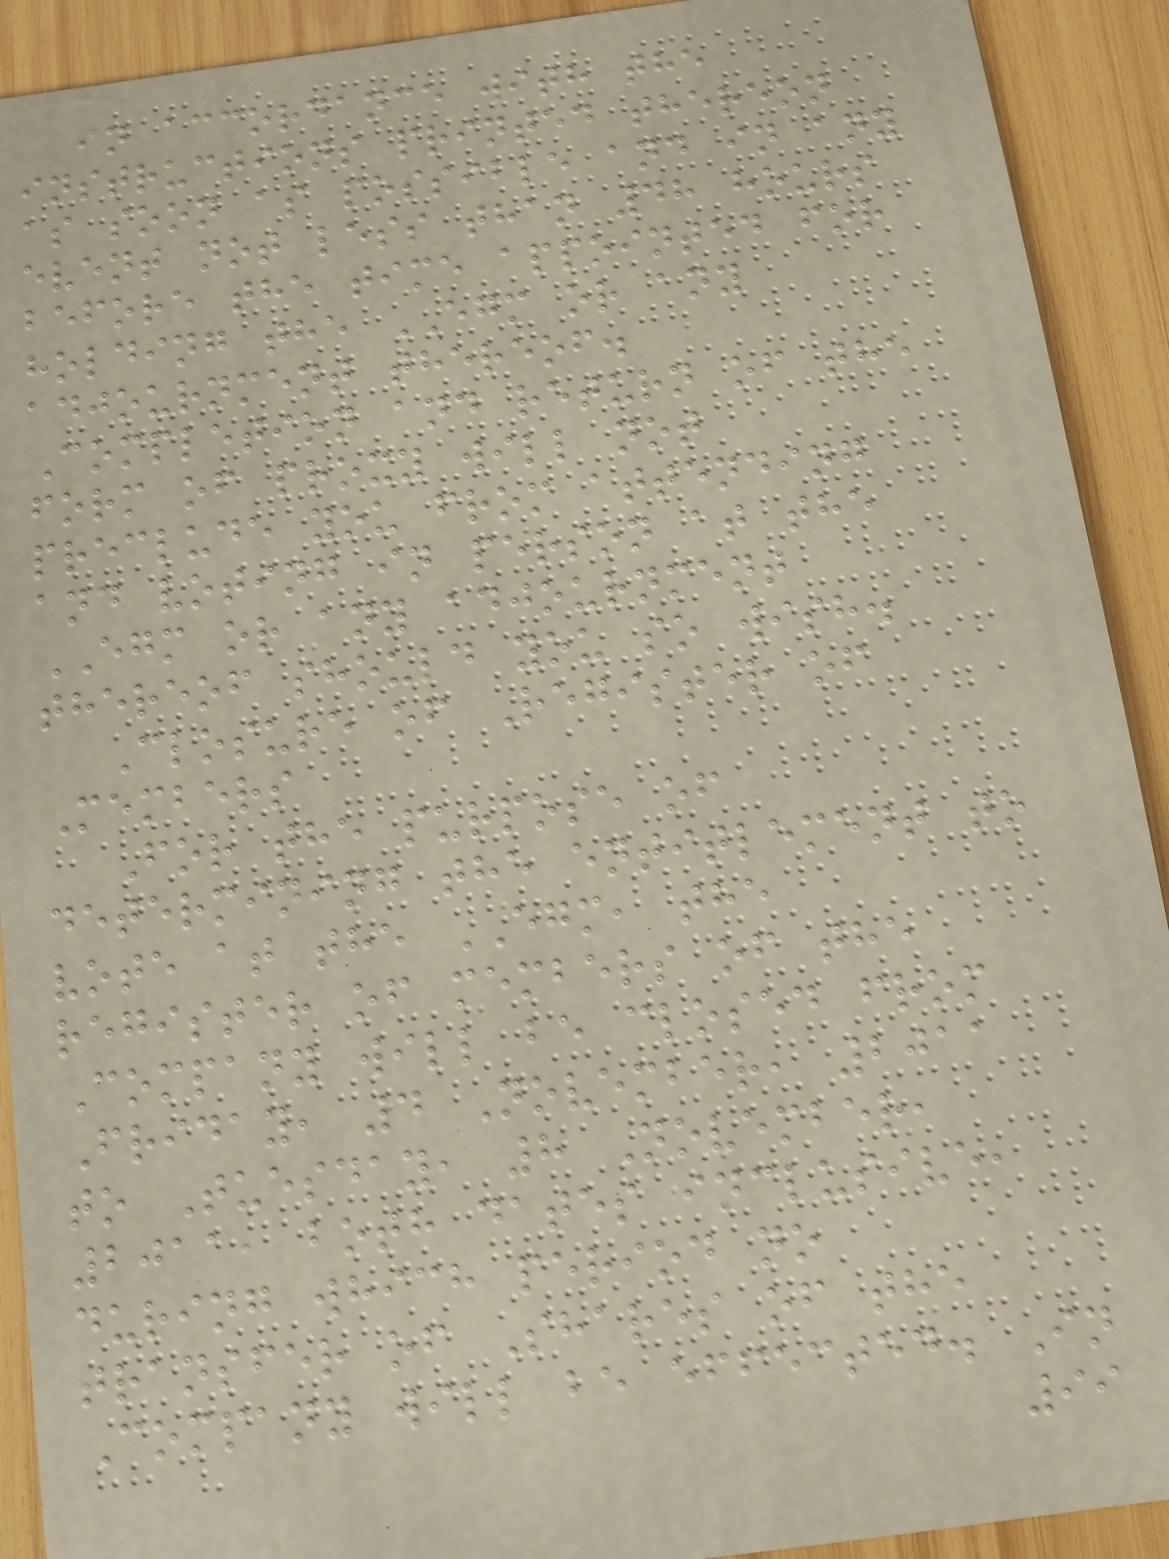in accordance with the
instructions printed thereon
as soon as possible and in any
event not less than 48 hours
before the time appointed for
holding the EGM or any
adjournment thereof.
Completion and return of the
form of proxy will not
preclude you from attending
and voting in person at the
EGM or any adjournment
thereof should you so wish.
Closure of Register of
Members
For the purpose of
determining the entitlement to
vote at the EGM, the
register of members of the
Company will be closed from
Friday, 4 November, 2011
to Tuesday, 8 November,
2011, both dates inclusive,
during which period no
transfer of Shares of the
Company will be effected. In
99
